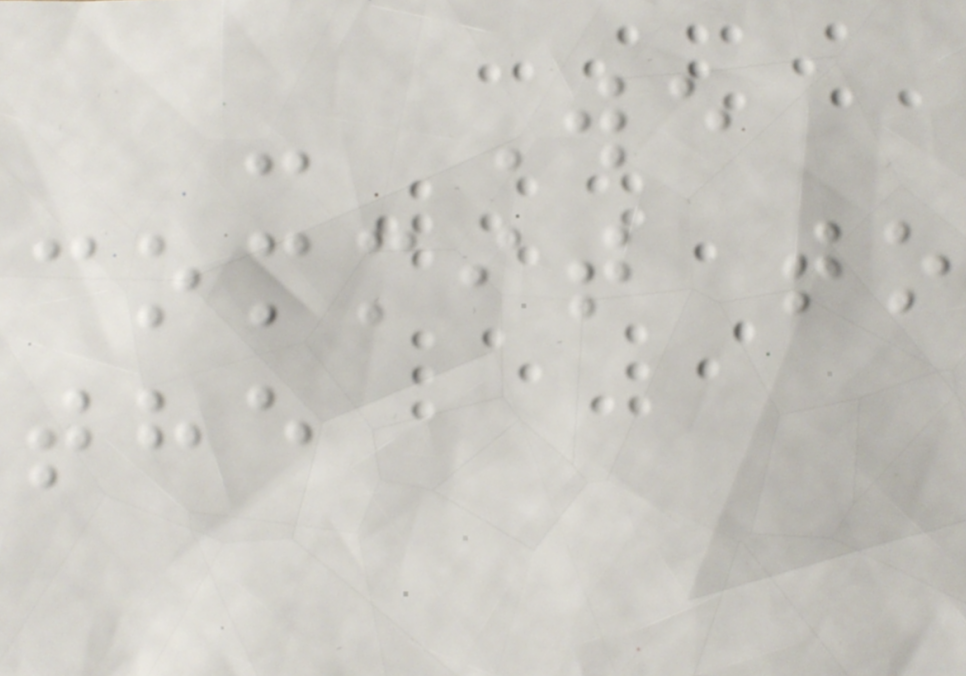- We
commit to
the
